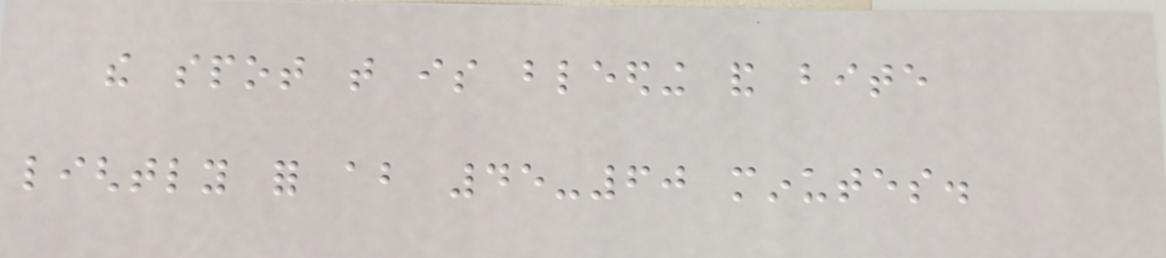the spot that is bleeding and bite
lightly for about 45-60 minutes.
